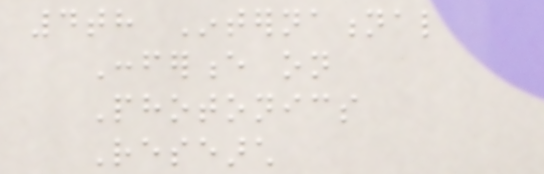4th International
Conference on
Photonics
Research
